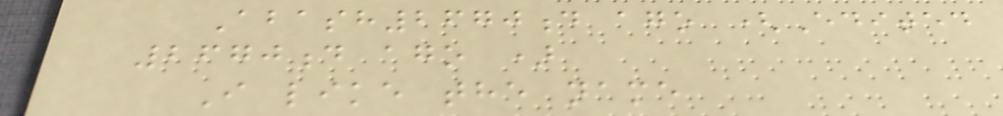Abash2670d ago (Edited
2670d ago )
I like the name
